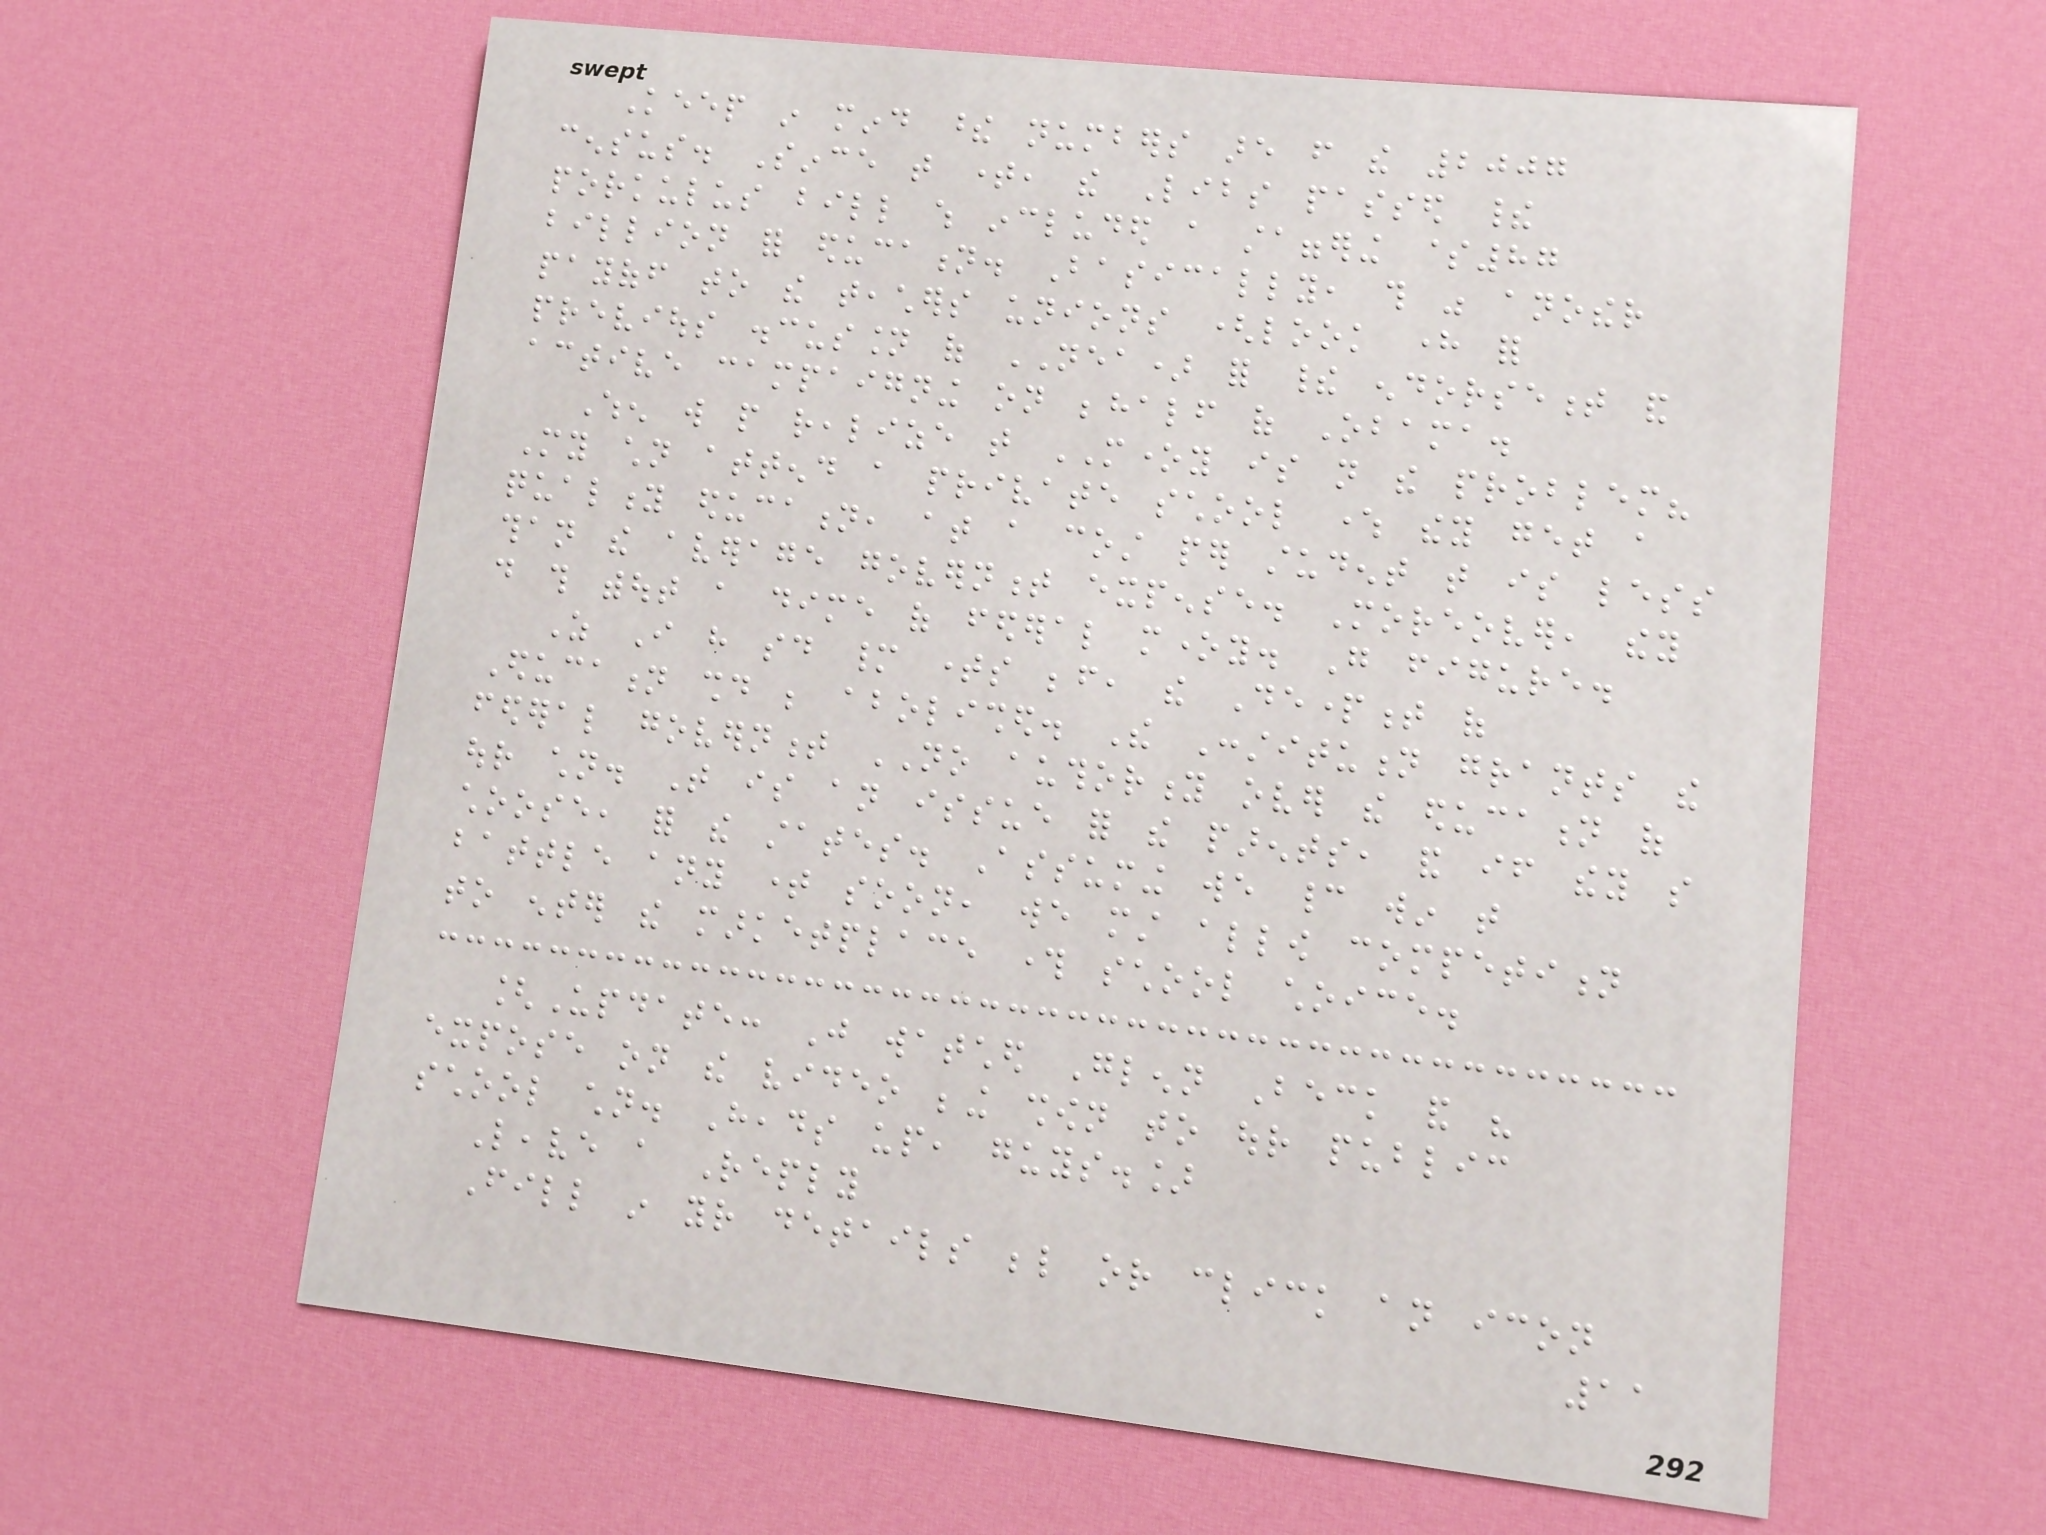Keep in mind these numbers are from the 2007
census. Since that time, the Libs passed their
porkulus bill which included a staggering $87
billion for education. Basically, this was another
payoff to the teachers unions (look here for
previous discussion of NEA) for their endorsement and
active campaigning on behalf of Obama.
When will people realize that MONEY is not the problem?
My children attend a private school where they get a
quality education, at a cost per student that is less
than the average government expense. Moreover, they
do this without a dime of federal money. Go figure.
As I have said many times before, the Department of
Education should be abolished. The Constitution grants the
federal government NO authority over the education of
our children. That is an issue for the parents, and if they so
choose, for the states. Assuming we cannot win that
battle any time soon, we must allow competition
to enter the marketplace through school choice.
[Update: Just watched Glenn Beck and his
expose on the video being shown to our public
school children. Heads up, guys.]
Leave a Reply
Fill in your details below or click an icon
11
